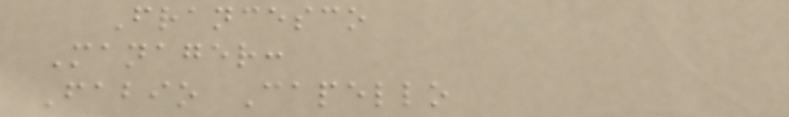Francesco
Manager:
Fabio Capello
